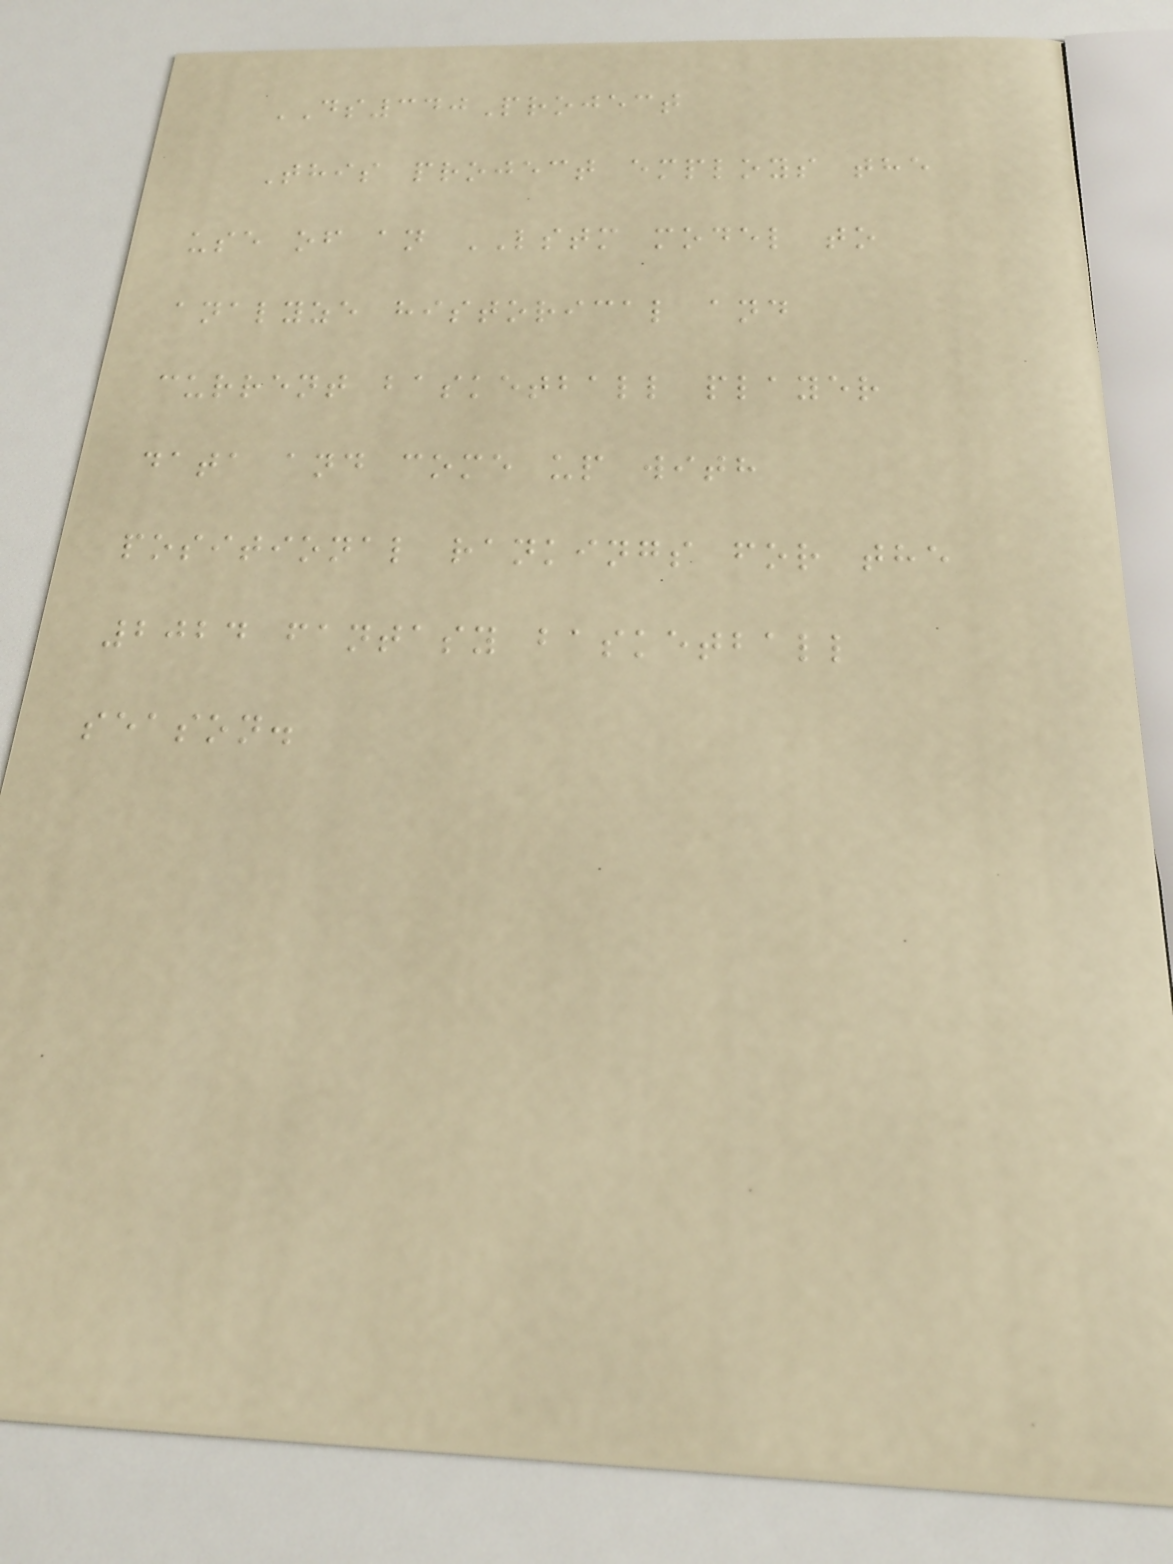DS340Project
This project employs the
use of an LSTM model to
analyze historical and
current basketball player
data and come up with
positional rankings for the
2024 fantasy basketball
season.
